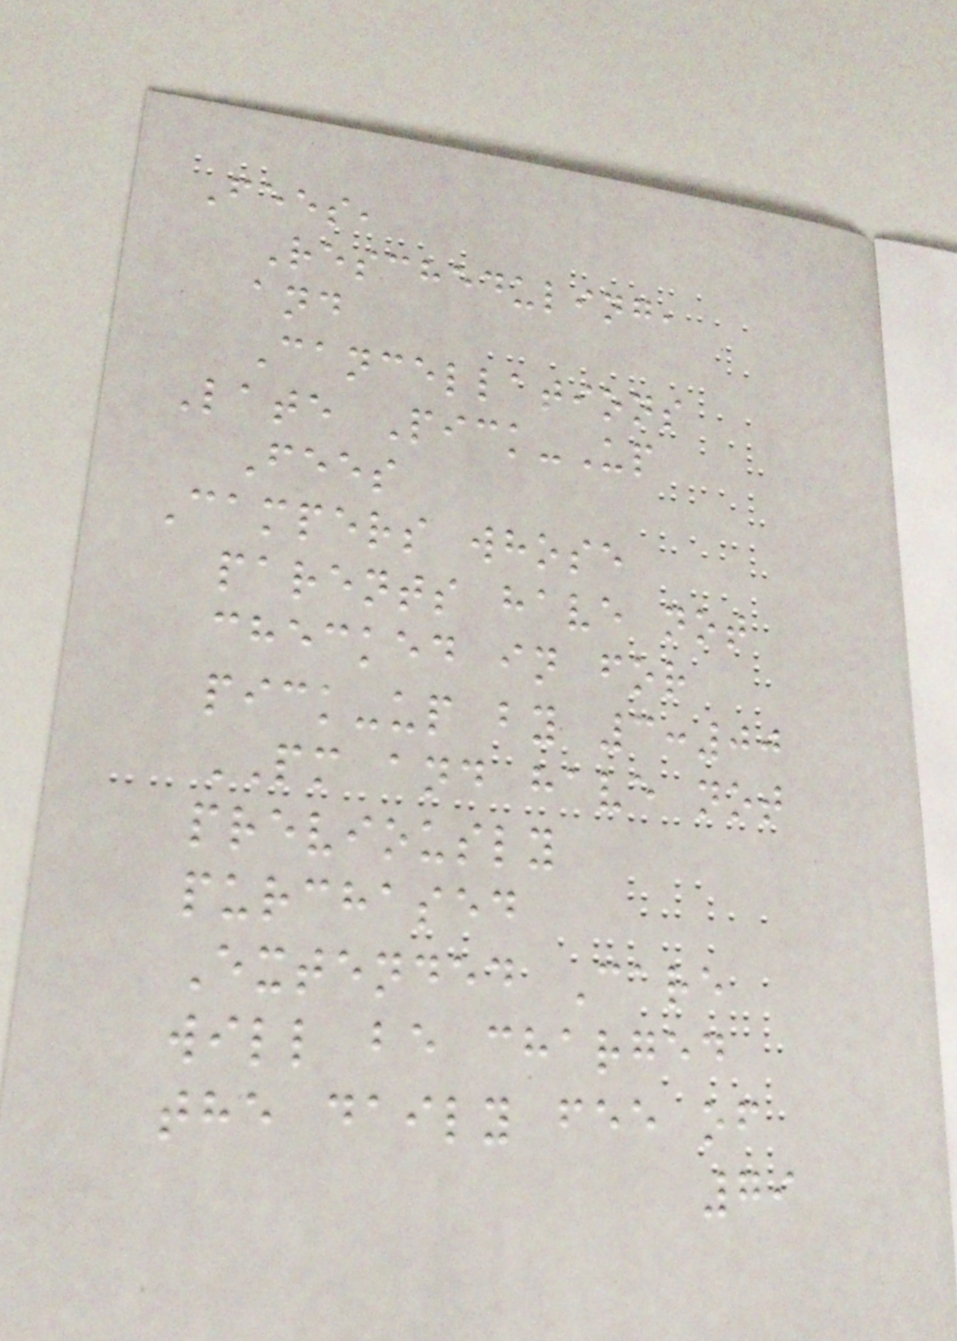Fees,
Rescheduling,
and
Cancellations
Late Pick-Up
Fees
Campers whose
parents have not
checked in for
pick-up by 3:00
PM and have not
previously
purchased
Extended Care
will be charged
the daily fee of
79
